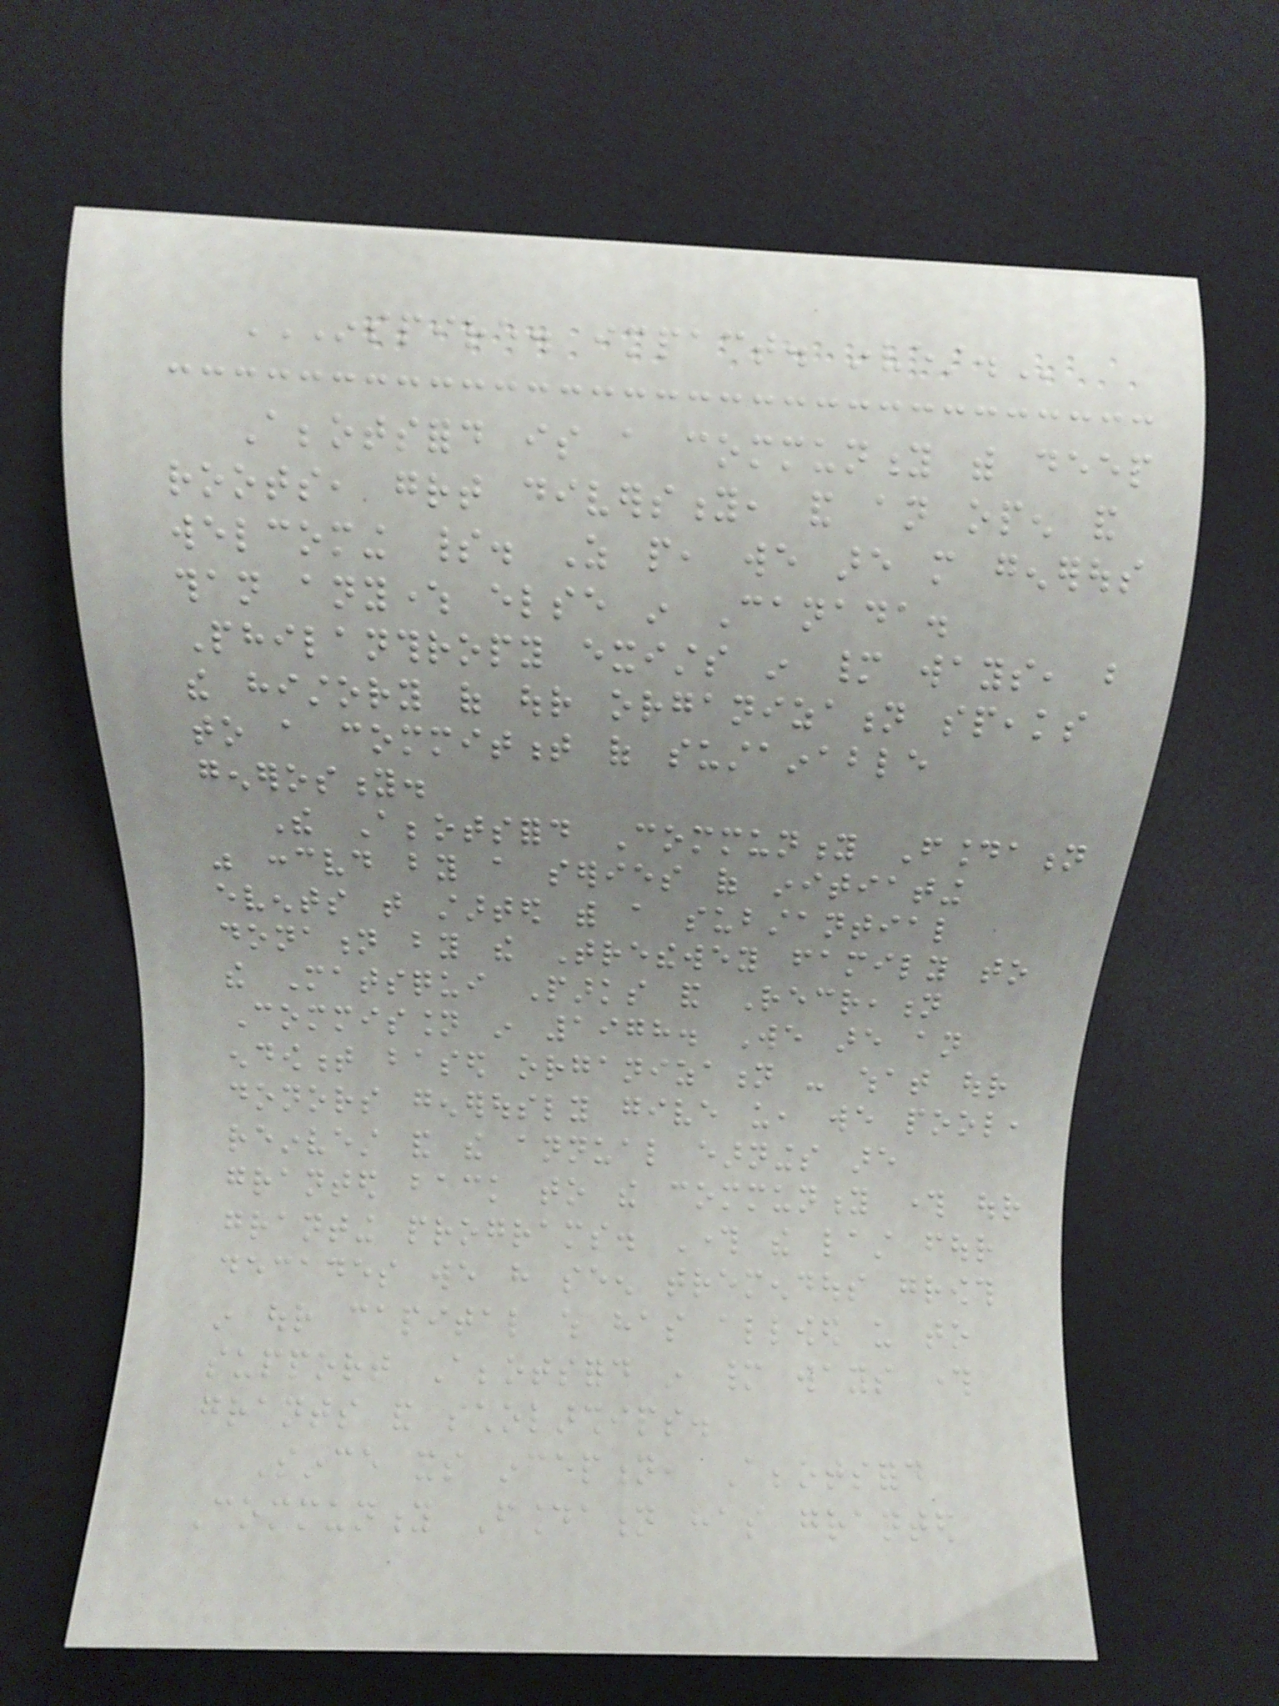INSPIRE. IMPACT. INVEST.
Abbotsford is a community with deep
roots, great diversity, and an open and
welcoming spirit. As people, we are more generous
than anywhere else in Canada.
Philanthropy exists in many ways, but
the history of our organization speaks
to a commitment of sustainable
generosity.
The Abbotsford Community Foundation
was conceived by a series of initiating
events that started with a substantial
donation by the Trethewey family to
the Matsqui Parks and Recreation
Commission in 1978. We are an
endowment based organization - what our
donors generously give us, we pool,
reinvest and the annual earnings are
granted back to the community through our
granting programs. Through the last four
decades we have seen tremendous growth
in our capital which has allowed us to
support Abbotsford in many ways through
grants and scholarships.
Since its inception, Abbotsford
Community Foundation has granted
